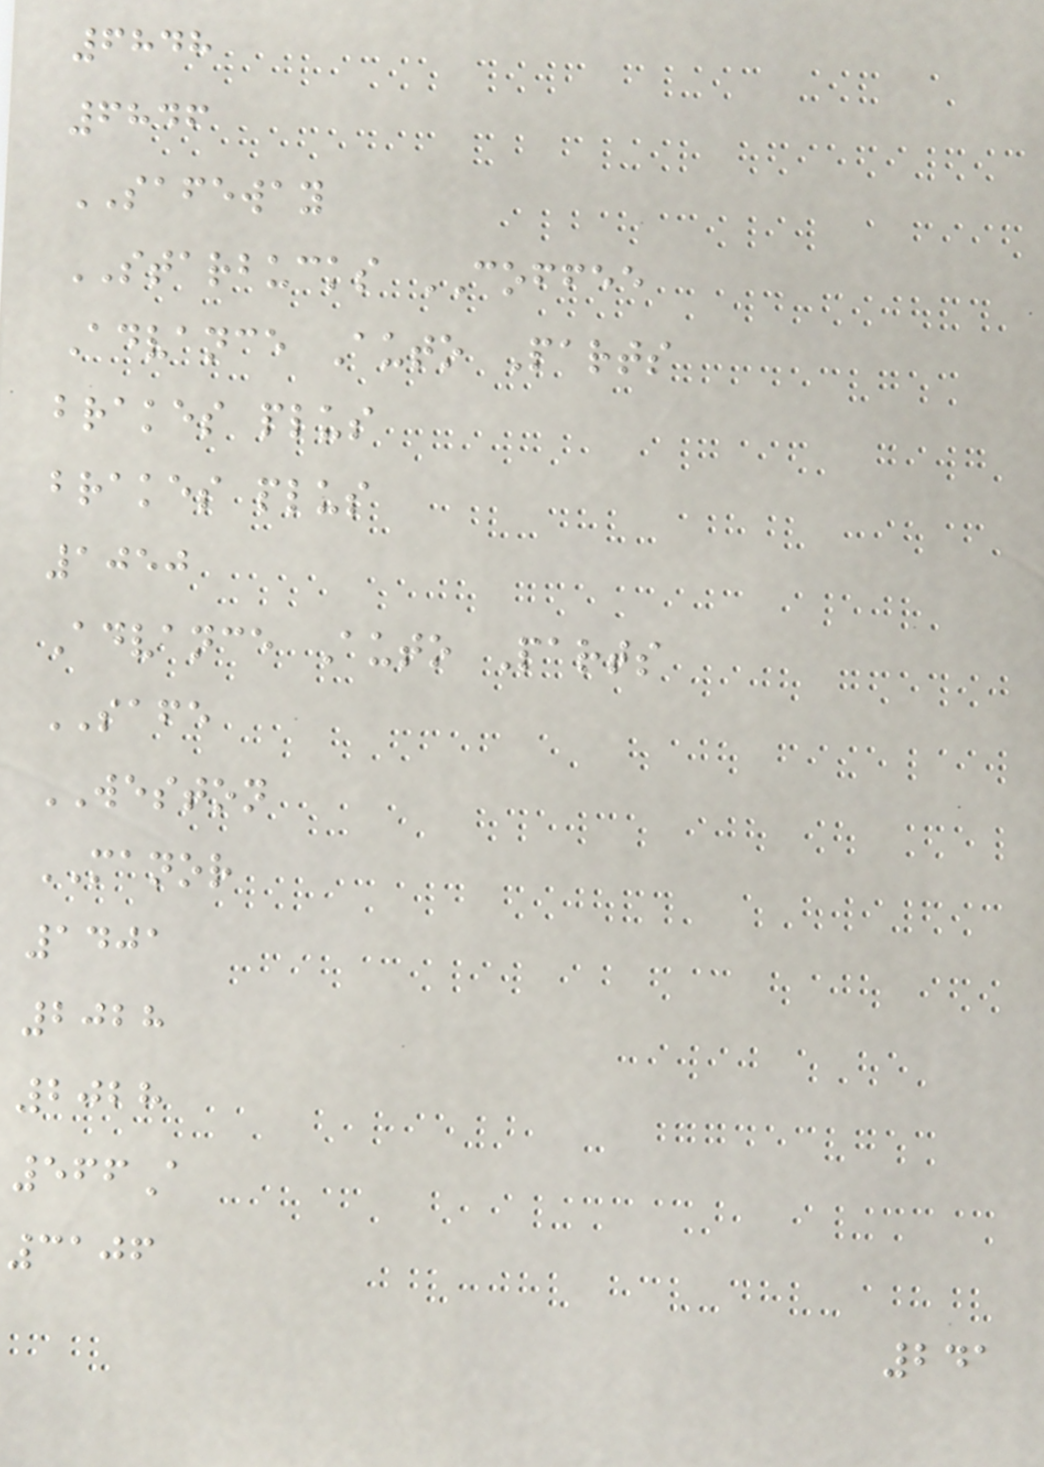6848
6846
SAFEWAY
STARBUCKS COFFEE
Advance Auto Parts
brakes plus
brakes plus
1050
Advance Auto Parts
SAFE
WESTON
MANOR
1401
2028
2028
566A
3106
241
